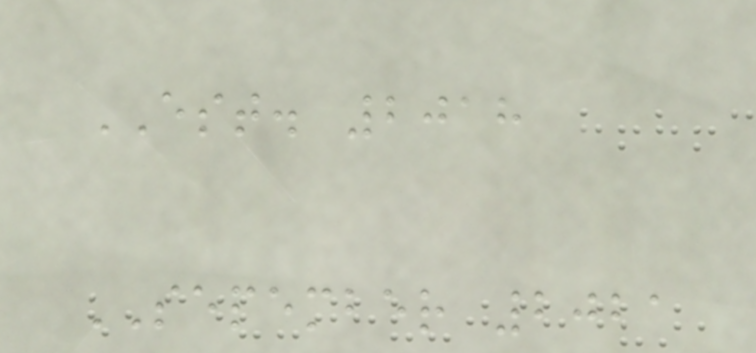EST. 2018
SEPEMBER 2021
